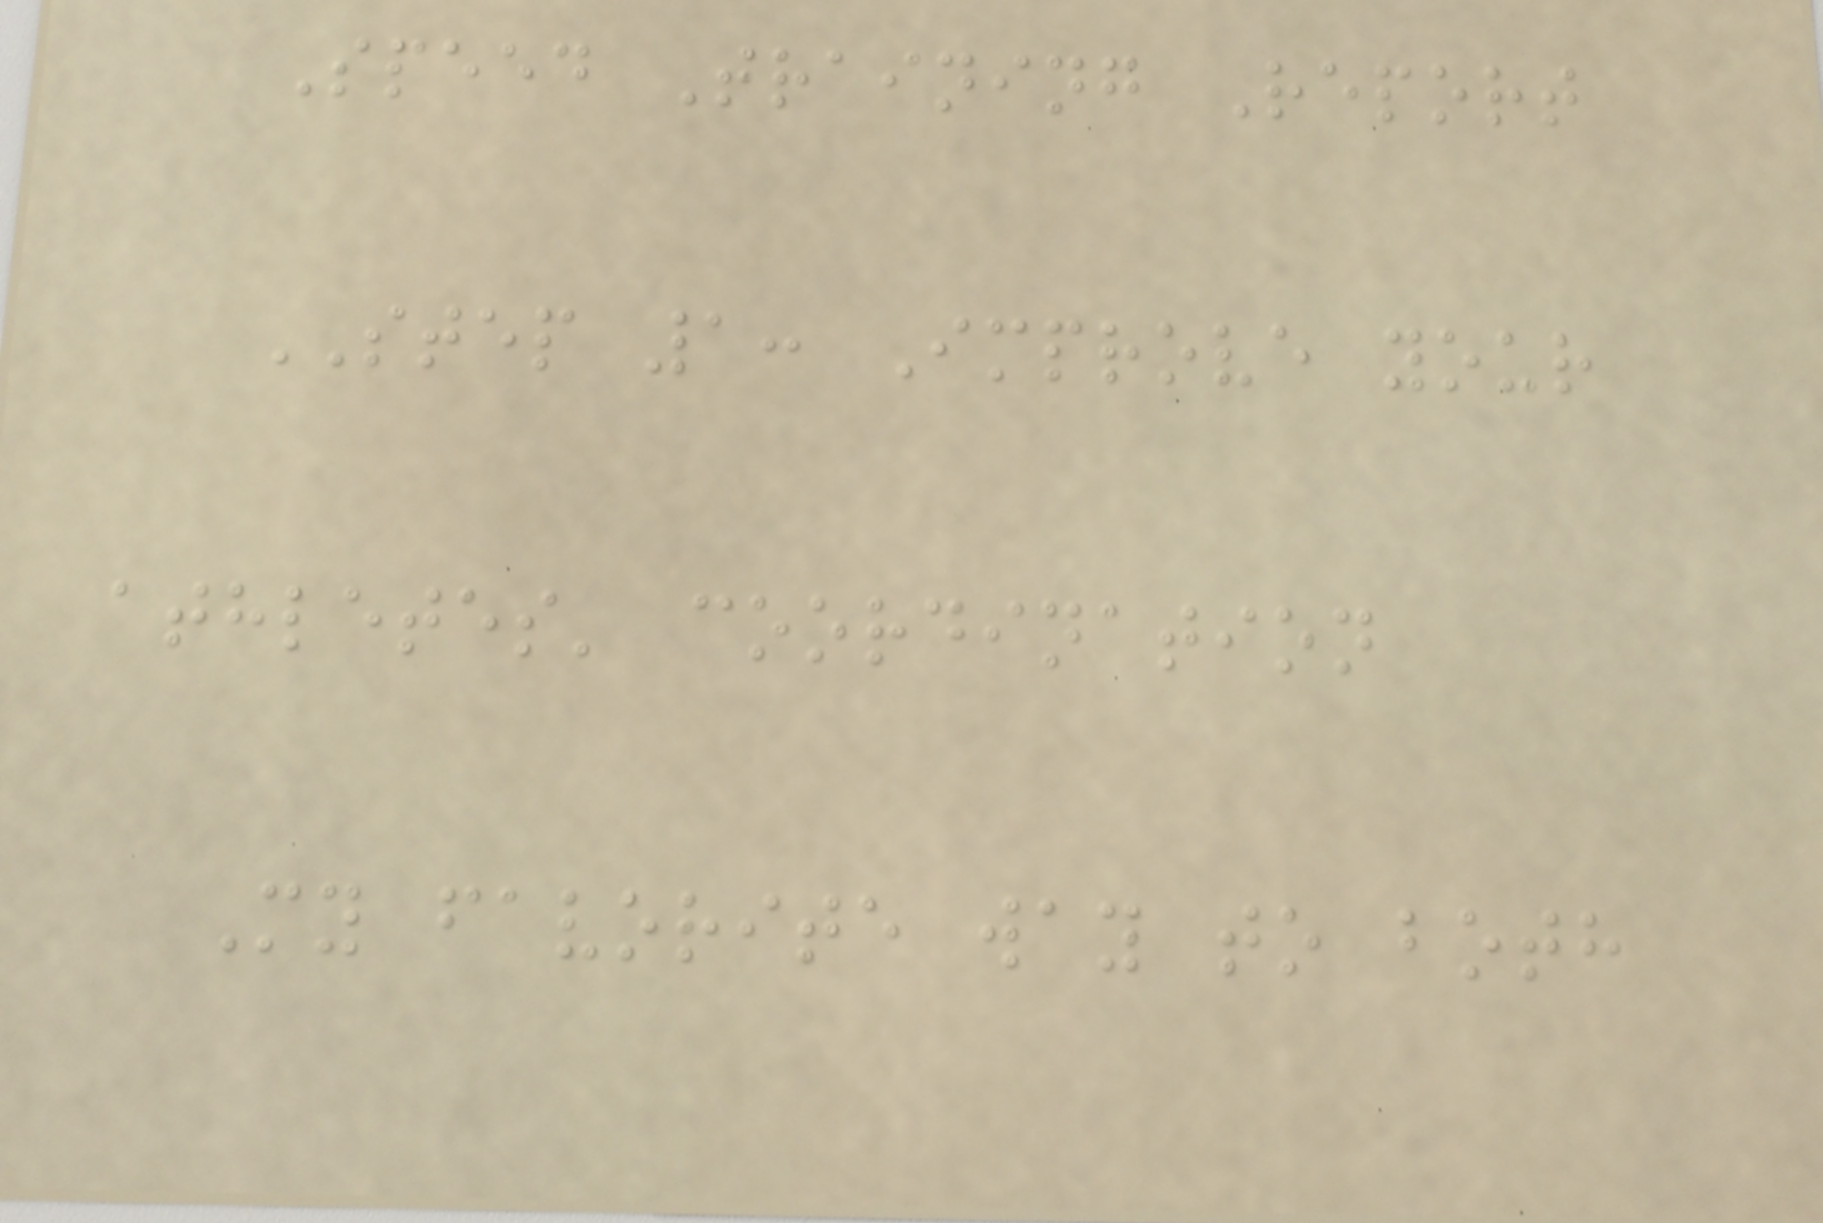Speed Training Report
STEP 1: Improve your
athletes' coordination
My favorite way to both
